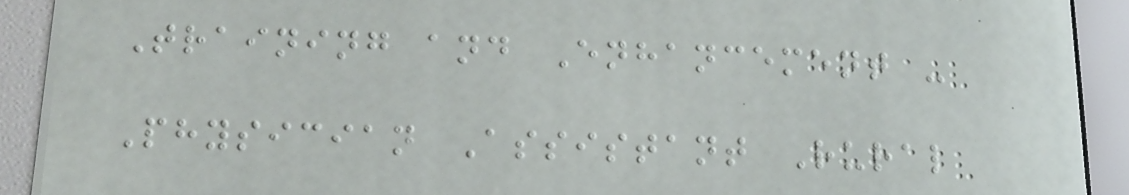Training and Enhancement -
Physician Assistant Rural
